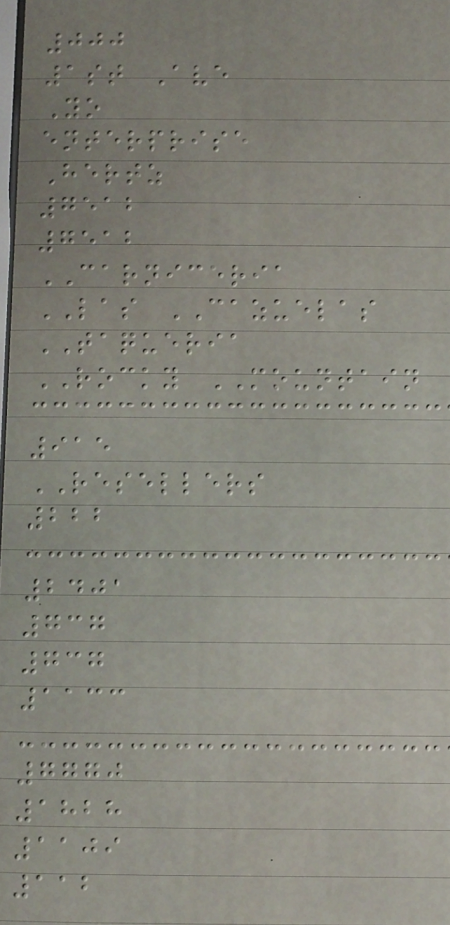000
1st Ave
Yo
enterprise
Hertz
7512
7512
CARNICERIA
LAS CAZUELAS
TAQUERIA
ROCKY MOUNTAIN
915
RESELLERS
222
2401
737
737
1133
7770
1828
1109
112
